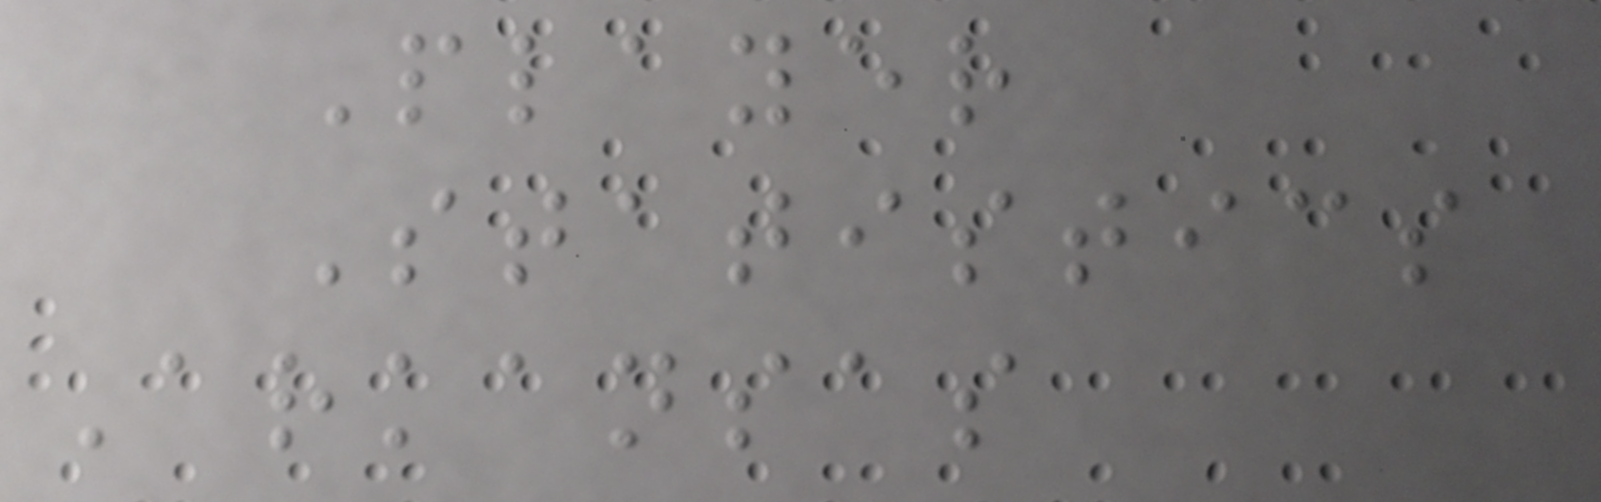Player
Statistics
Arkansas
